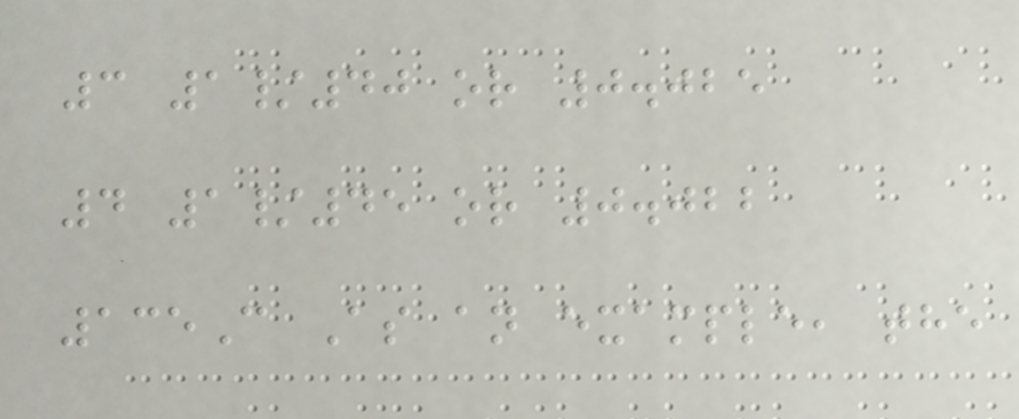3 1/40 or 0.025
4 1/45 or 0.022
135C As an example, the
